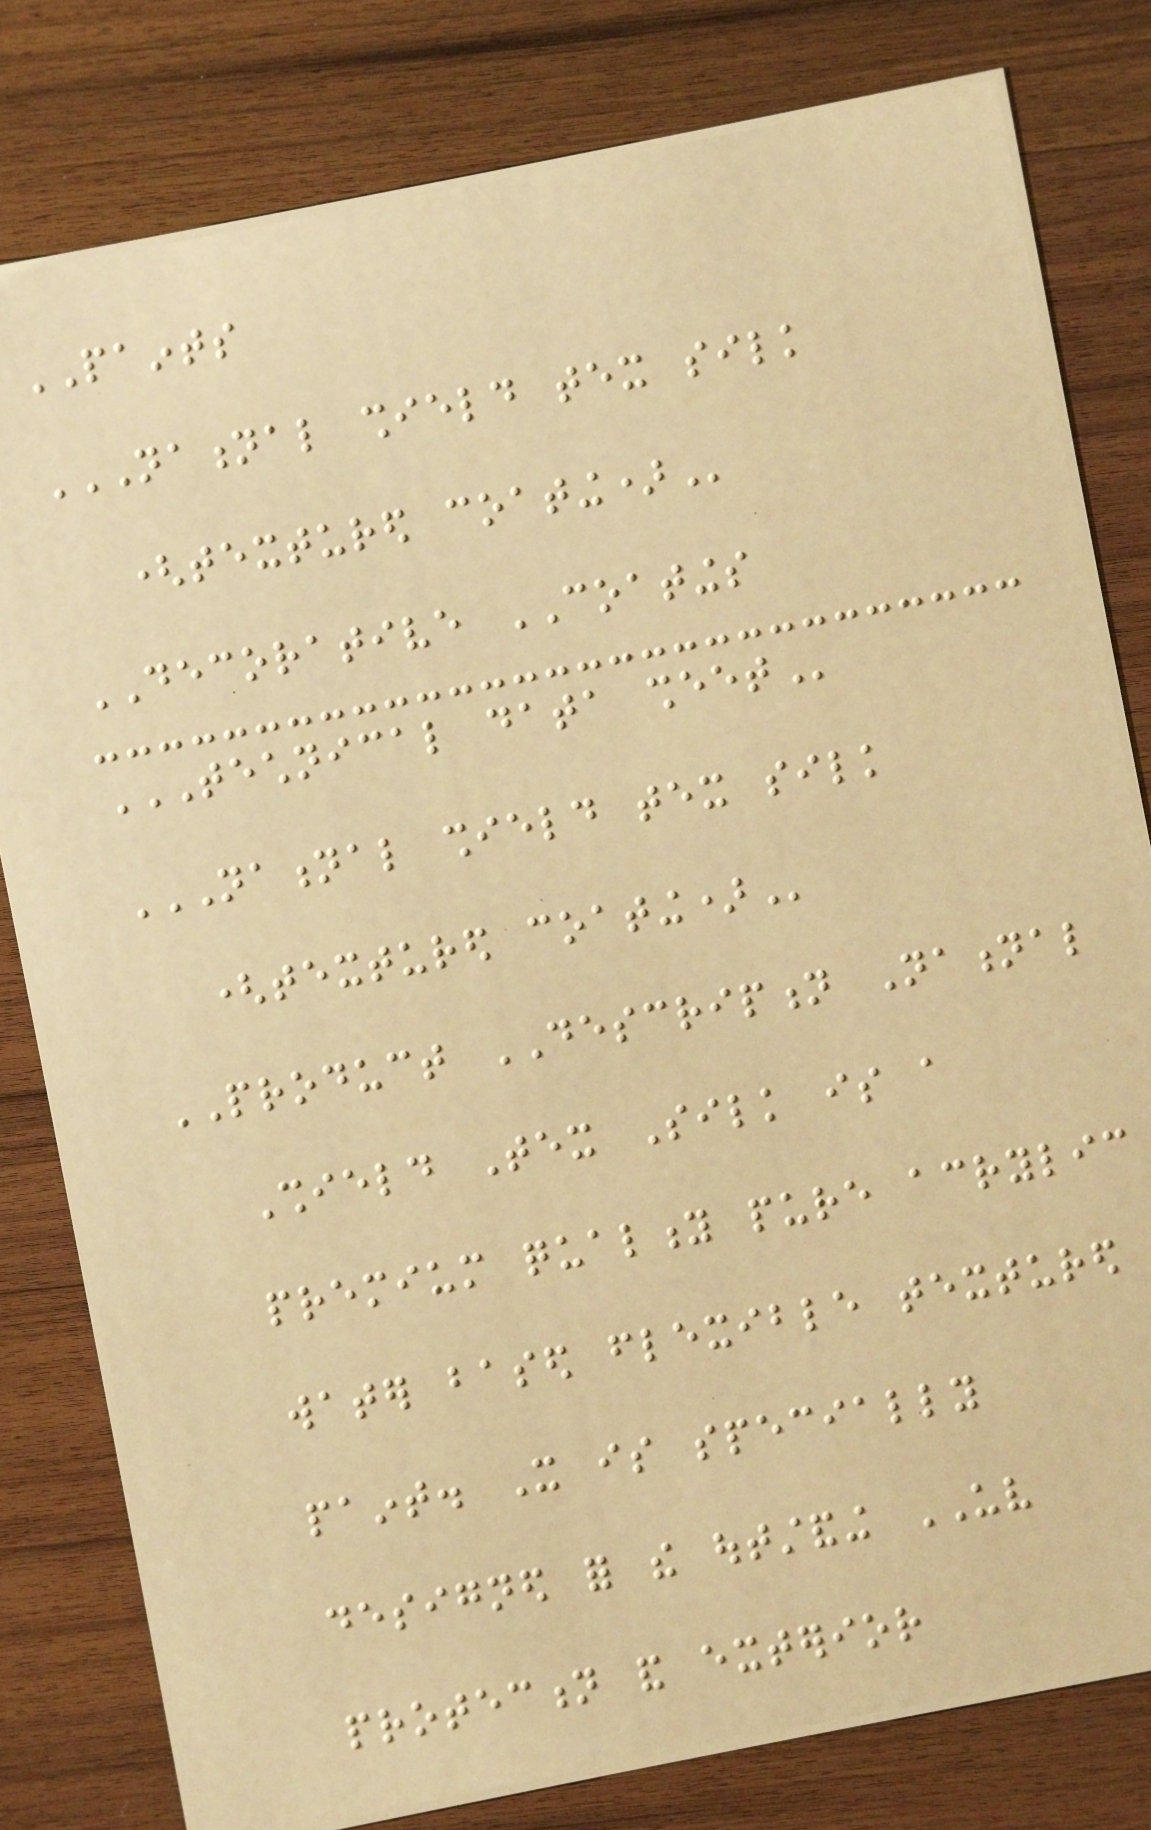PAINTS
NATIONAL SHIELD TEX SILK
(TEXTURED COATING)
DECORATIVE COATINGS
TECHNICAL DATA SHEET
NATIONAL SHIELD TEX SILK
(TEXTURED COATING)
PRODUCT DESCRIPTION National
Shield Tex Silk is a
premium quality pure acrylic
water based flexible textured
paint. It is specially
designed for the outstanding UV
protection and exterior
